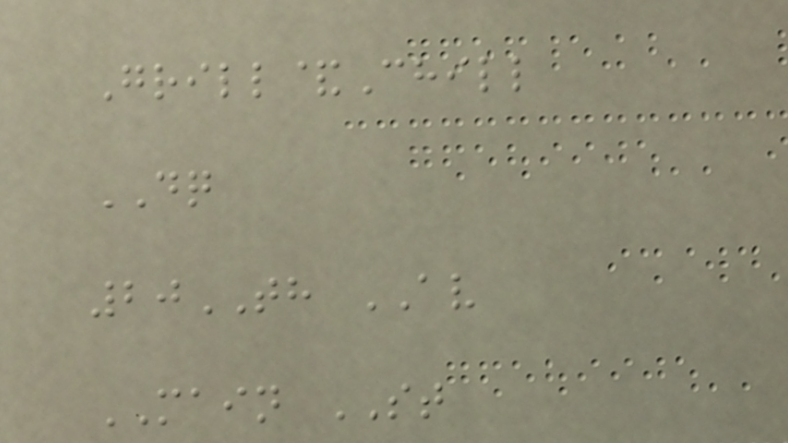Grill&Chill
DQ
20TH AV
MAIN ST
